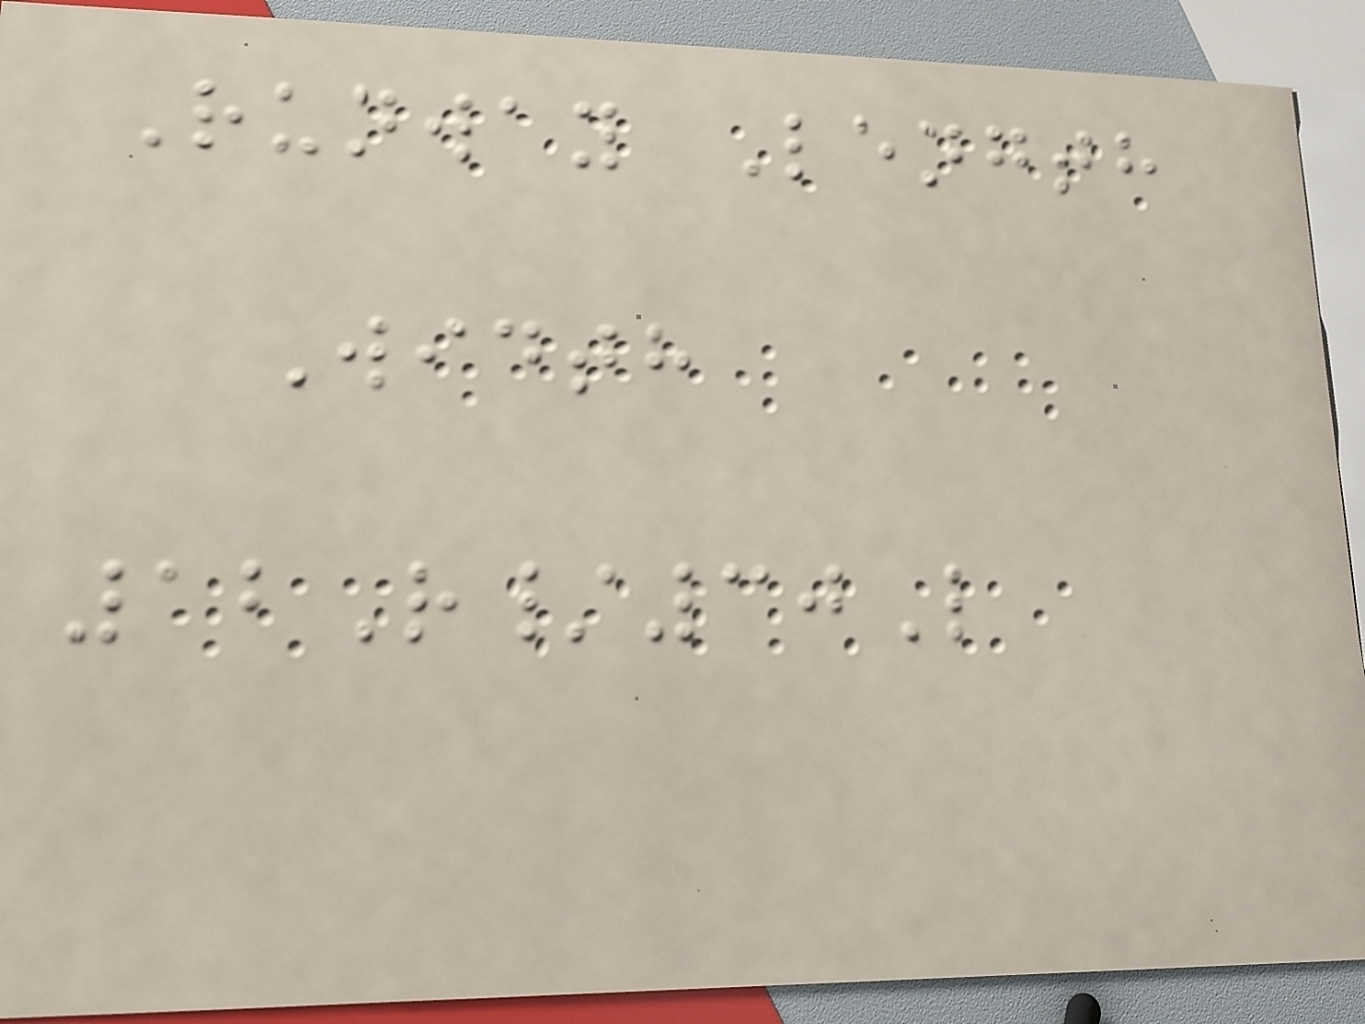Runway Length
Width
12R/30L
